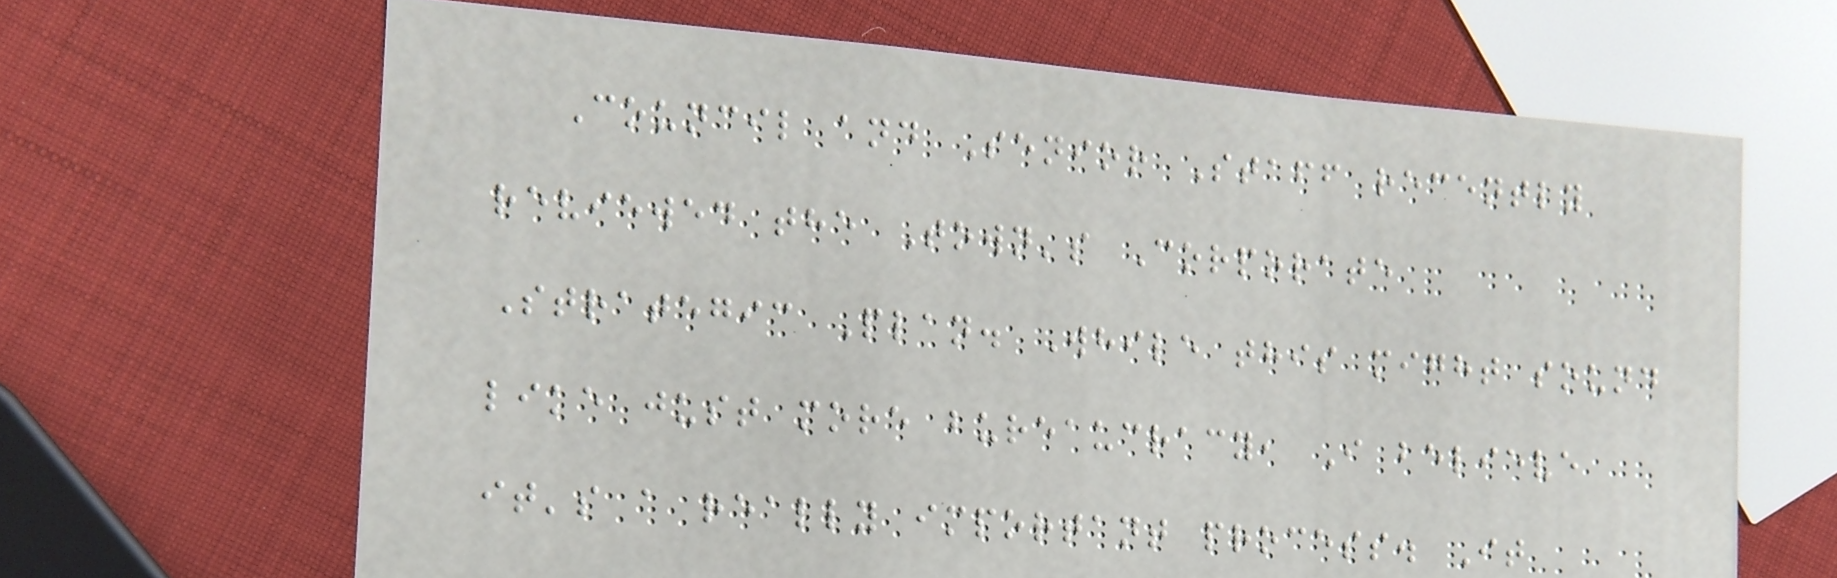Council and Senior Staff recently
reviewed the Town's Corporate
Strategic Plan. While this might sound
like just more bureaucracy, I believe
it's a really important process. It
